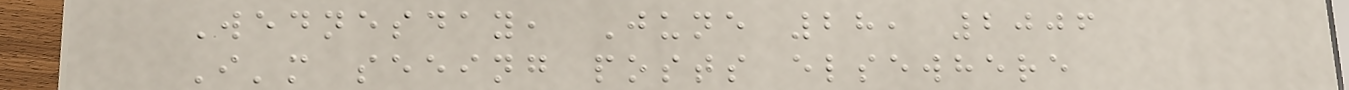Wednesday, June 28, 2006
I'm seeing posts elsewhere
